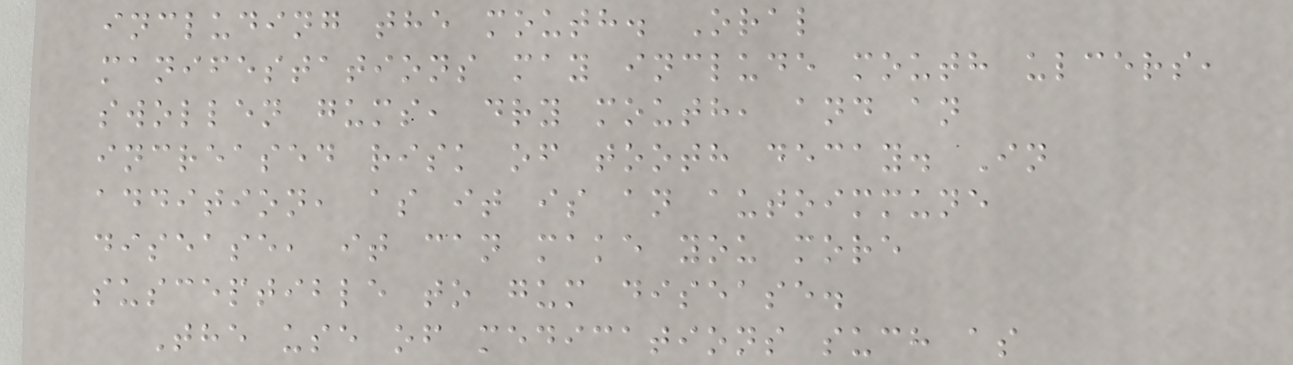including the mouth. Oral
manifestations may include mouth ulcers,
swollen gums, dry mouth, and an
increased risk of tooth decay. In
addition, as it is an autoimmune
disease, it can make you more
susceptible to gum disease.
The use of medications such as
